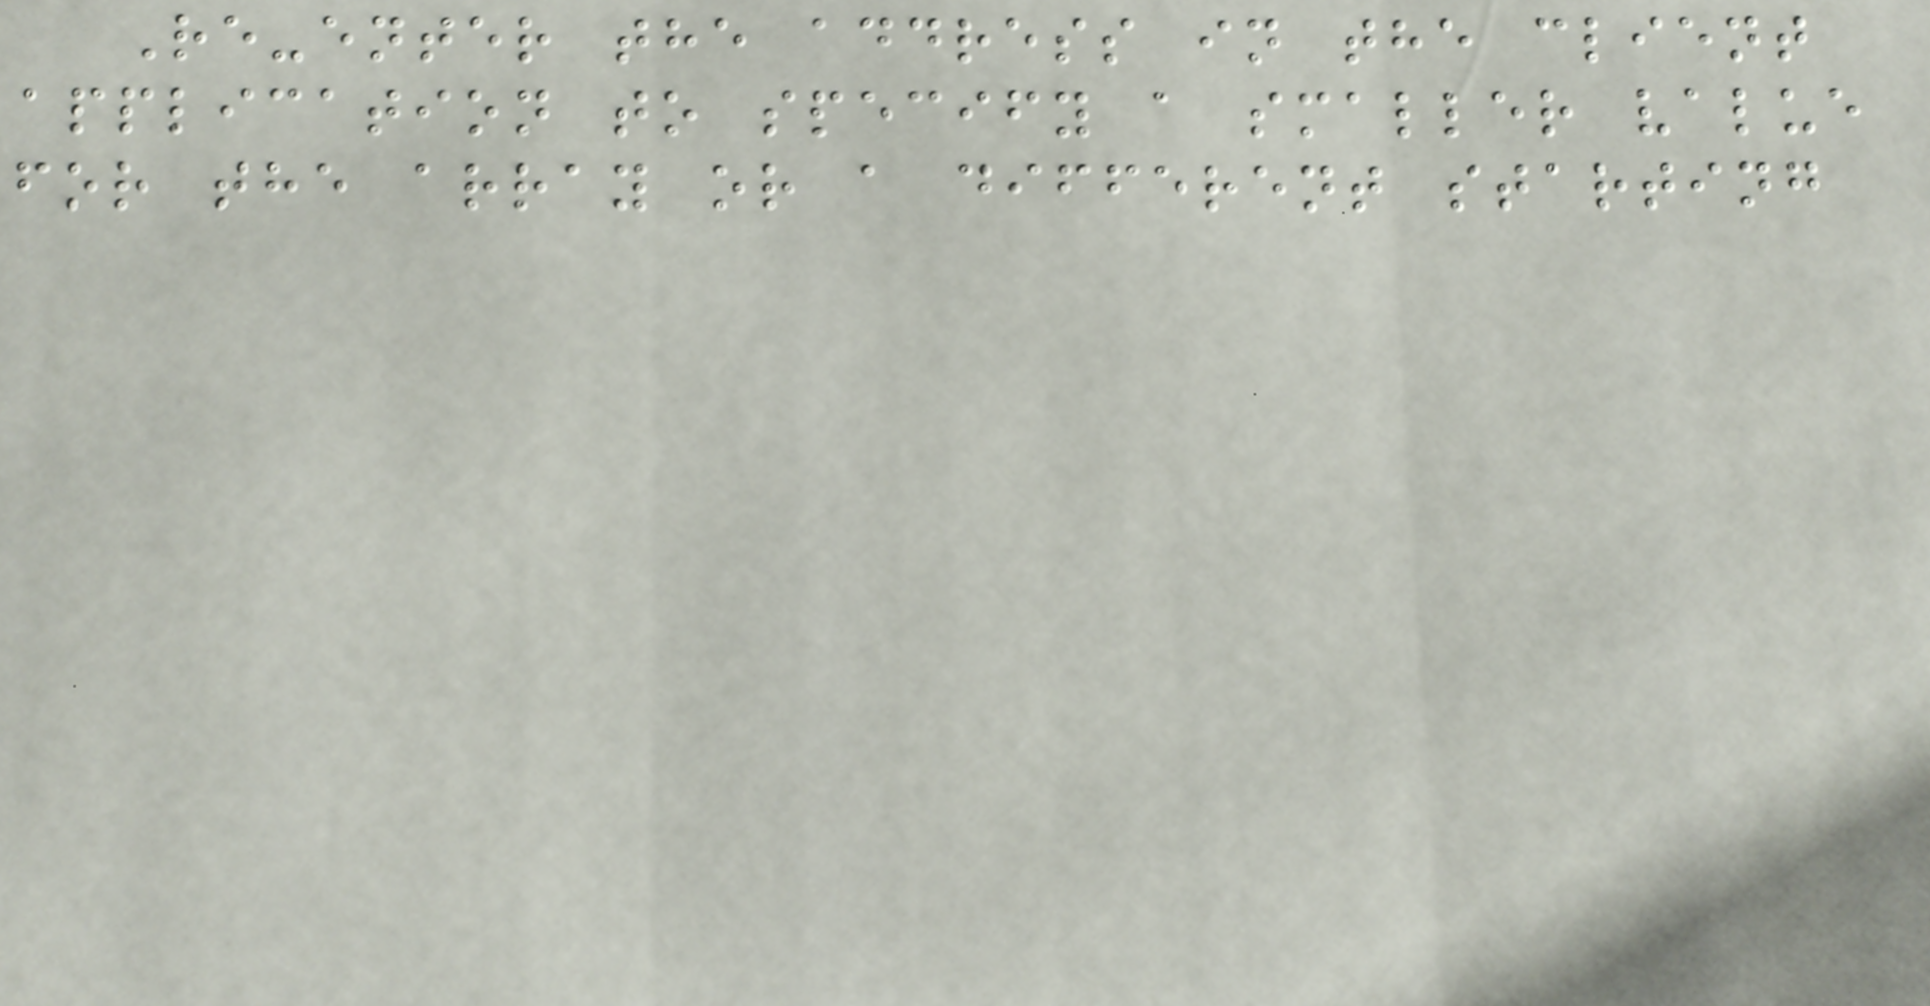Re-enter the address in the client
application to specify a smaller value
for the array or a different starting
